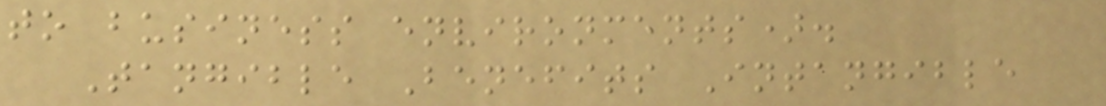to business environments).
Tangible Benefits Intangible
